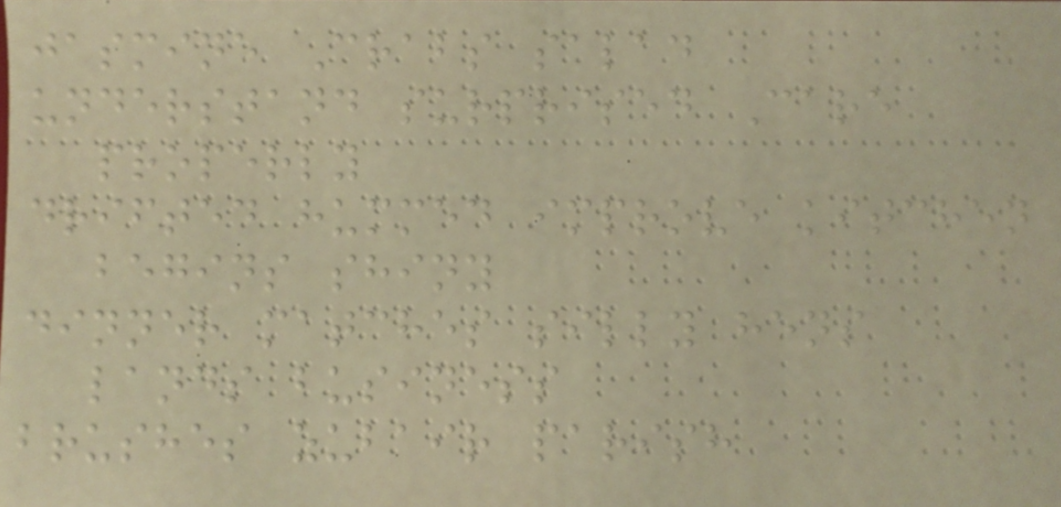jasmine Crabs salad
understand surprised Care
properly
drifted hummed improve kitchen
begins shiny
dinner matches silly hens
lands business
brushes zubair parish
